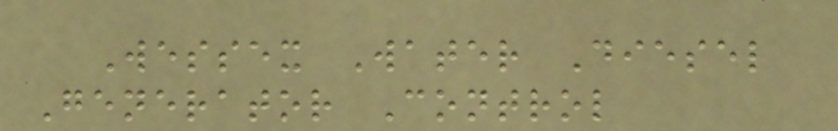Wessex Water Diesel
Generator Control
